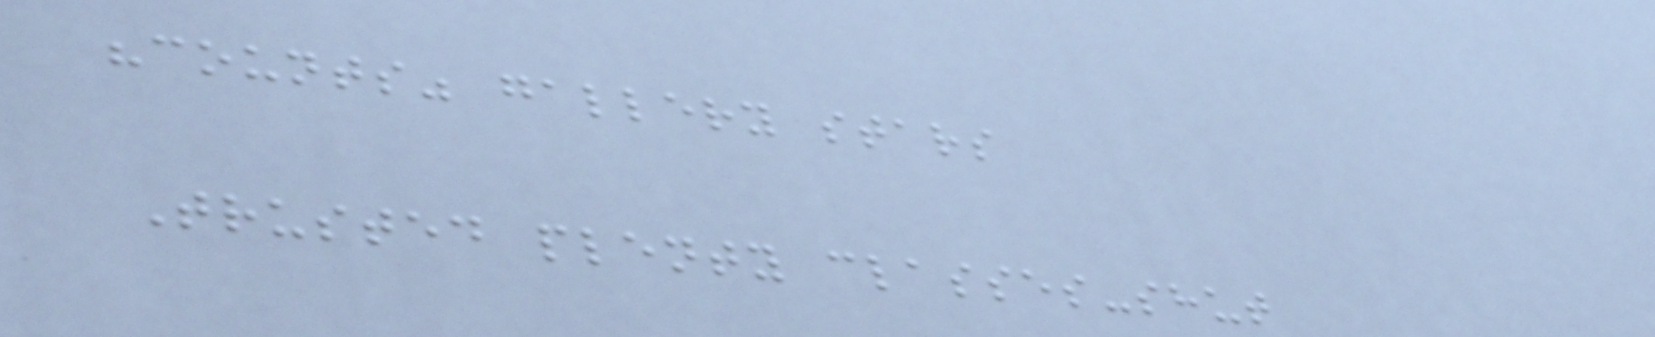"counts" gallery stars
Trusted plenty classes-shut
